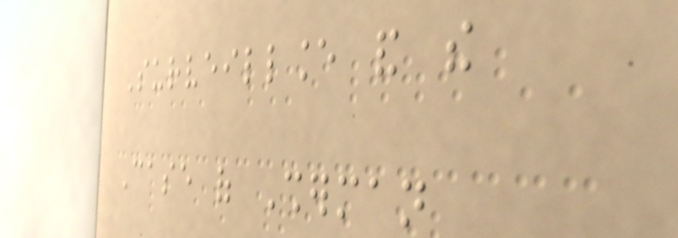Surveillance and the
Case of Sherman
